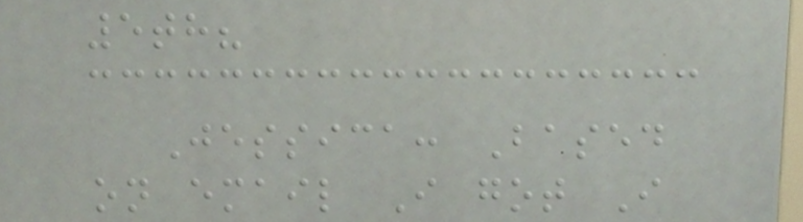5th?
Jessica: Based
on email I got I
